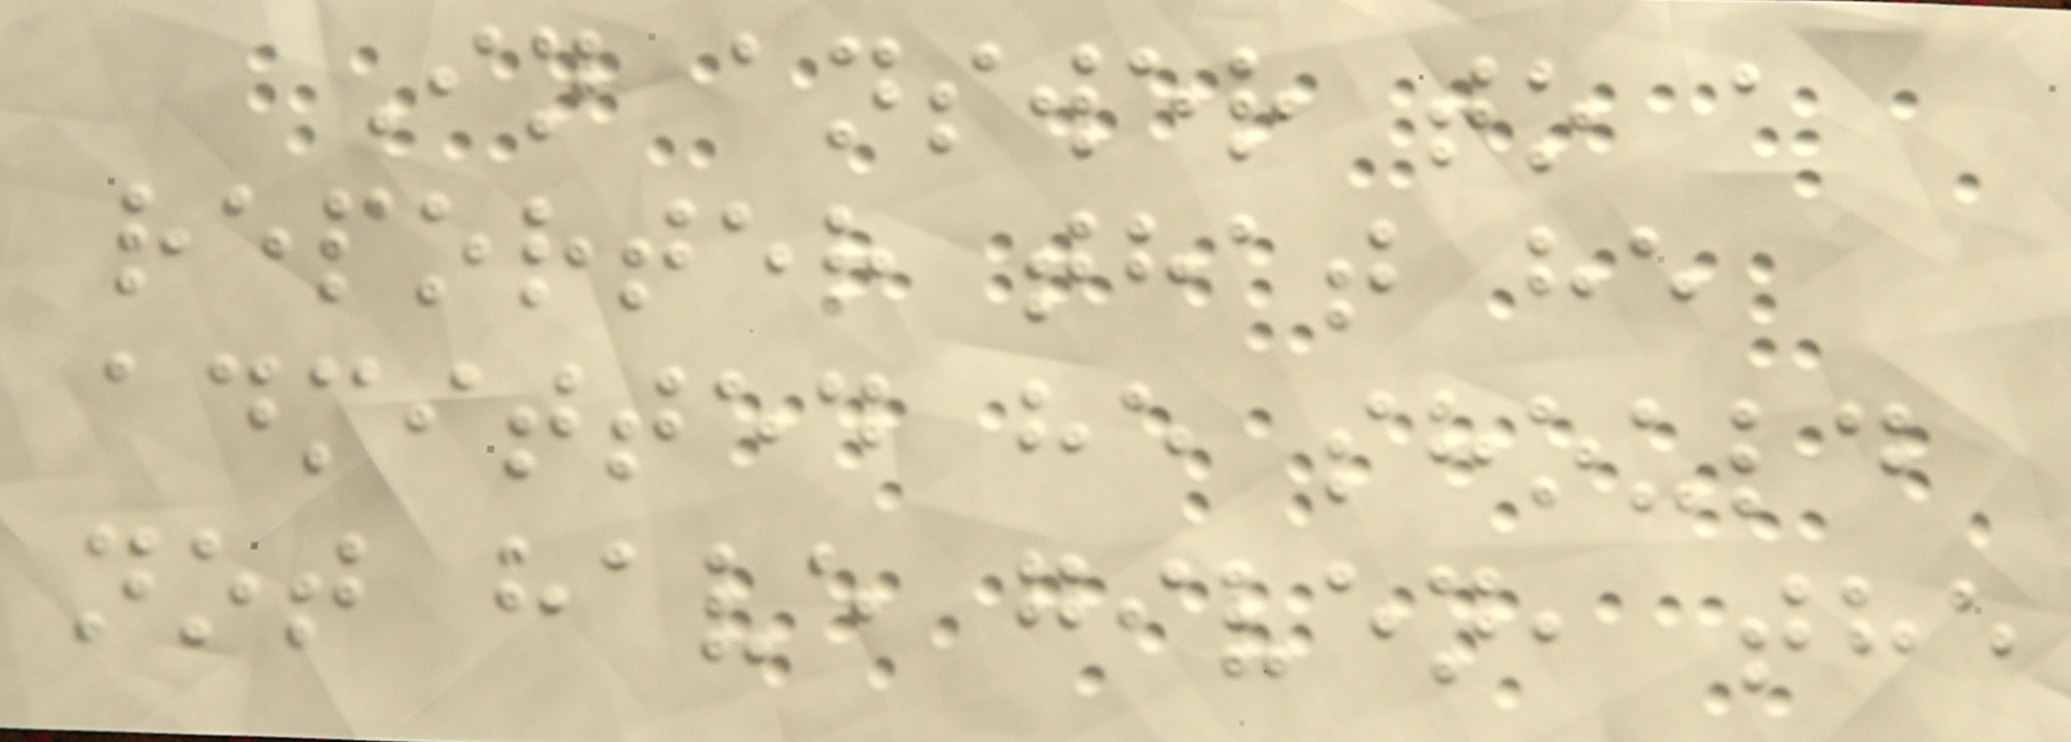In answer to a
reporter that he
admitted he should
not have given, the
